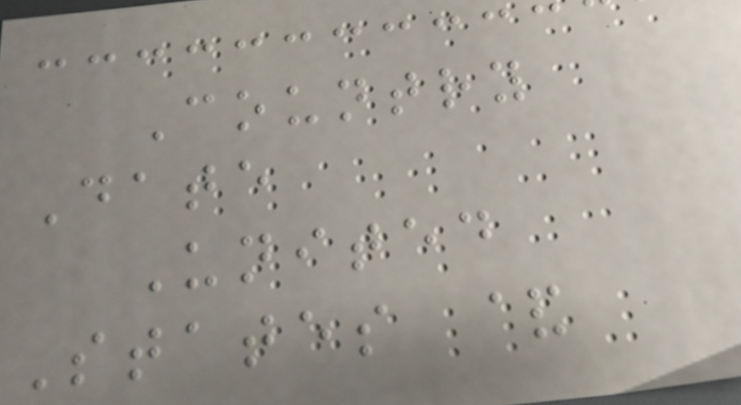Country
Date
United
States &
